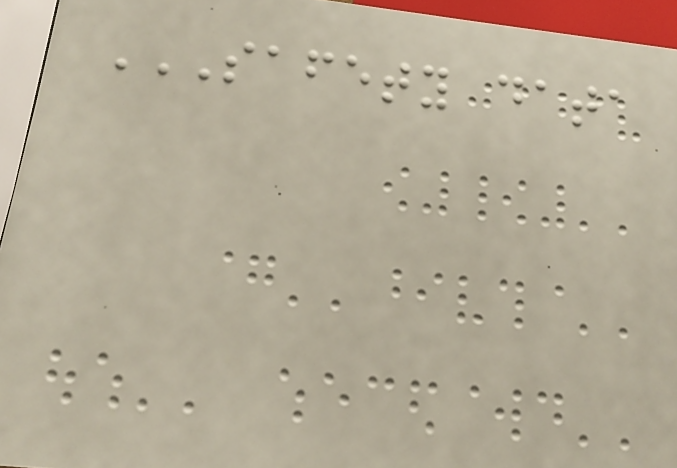SAFETY DATA
